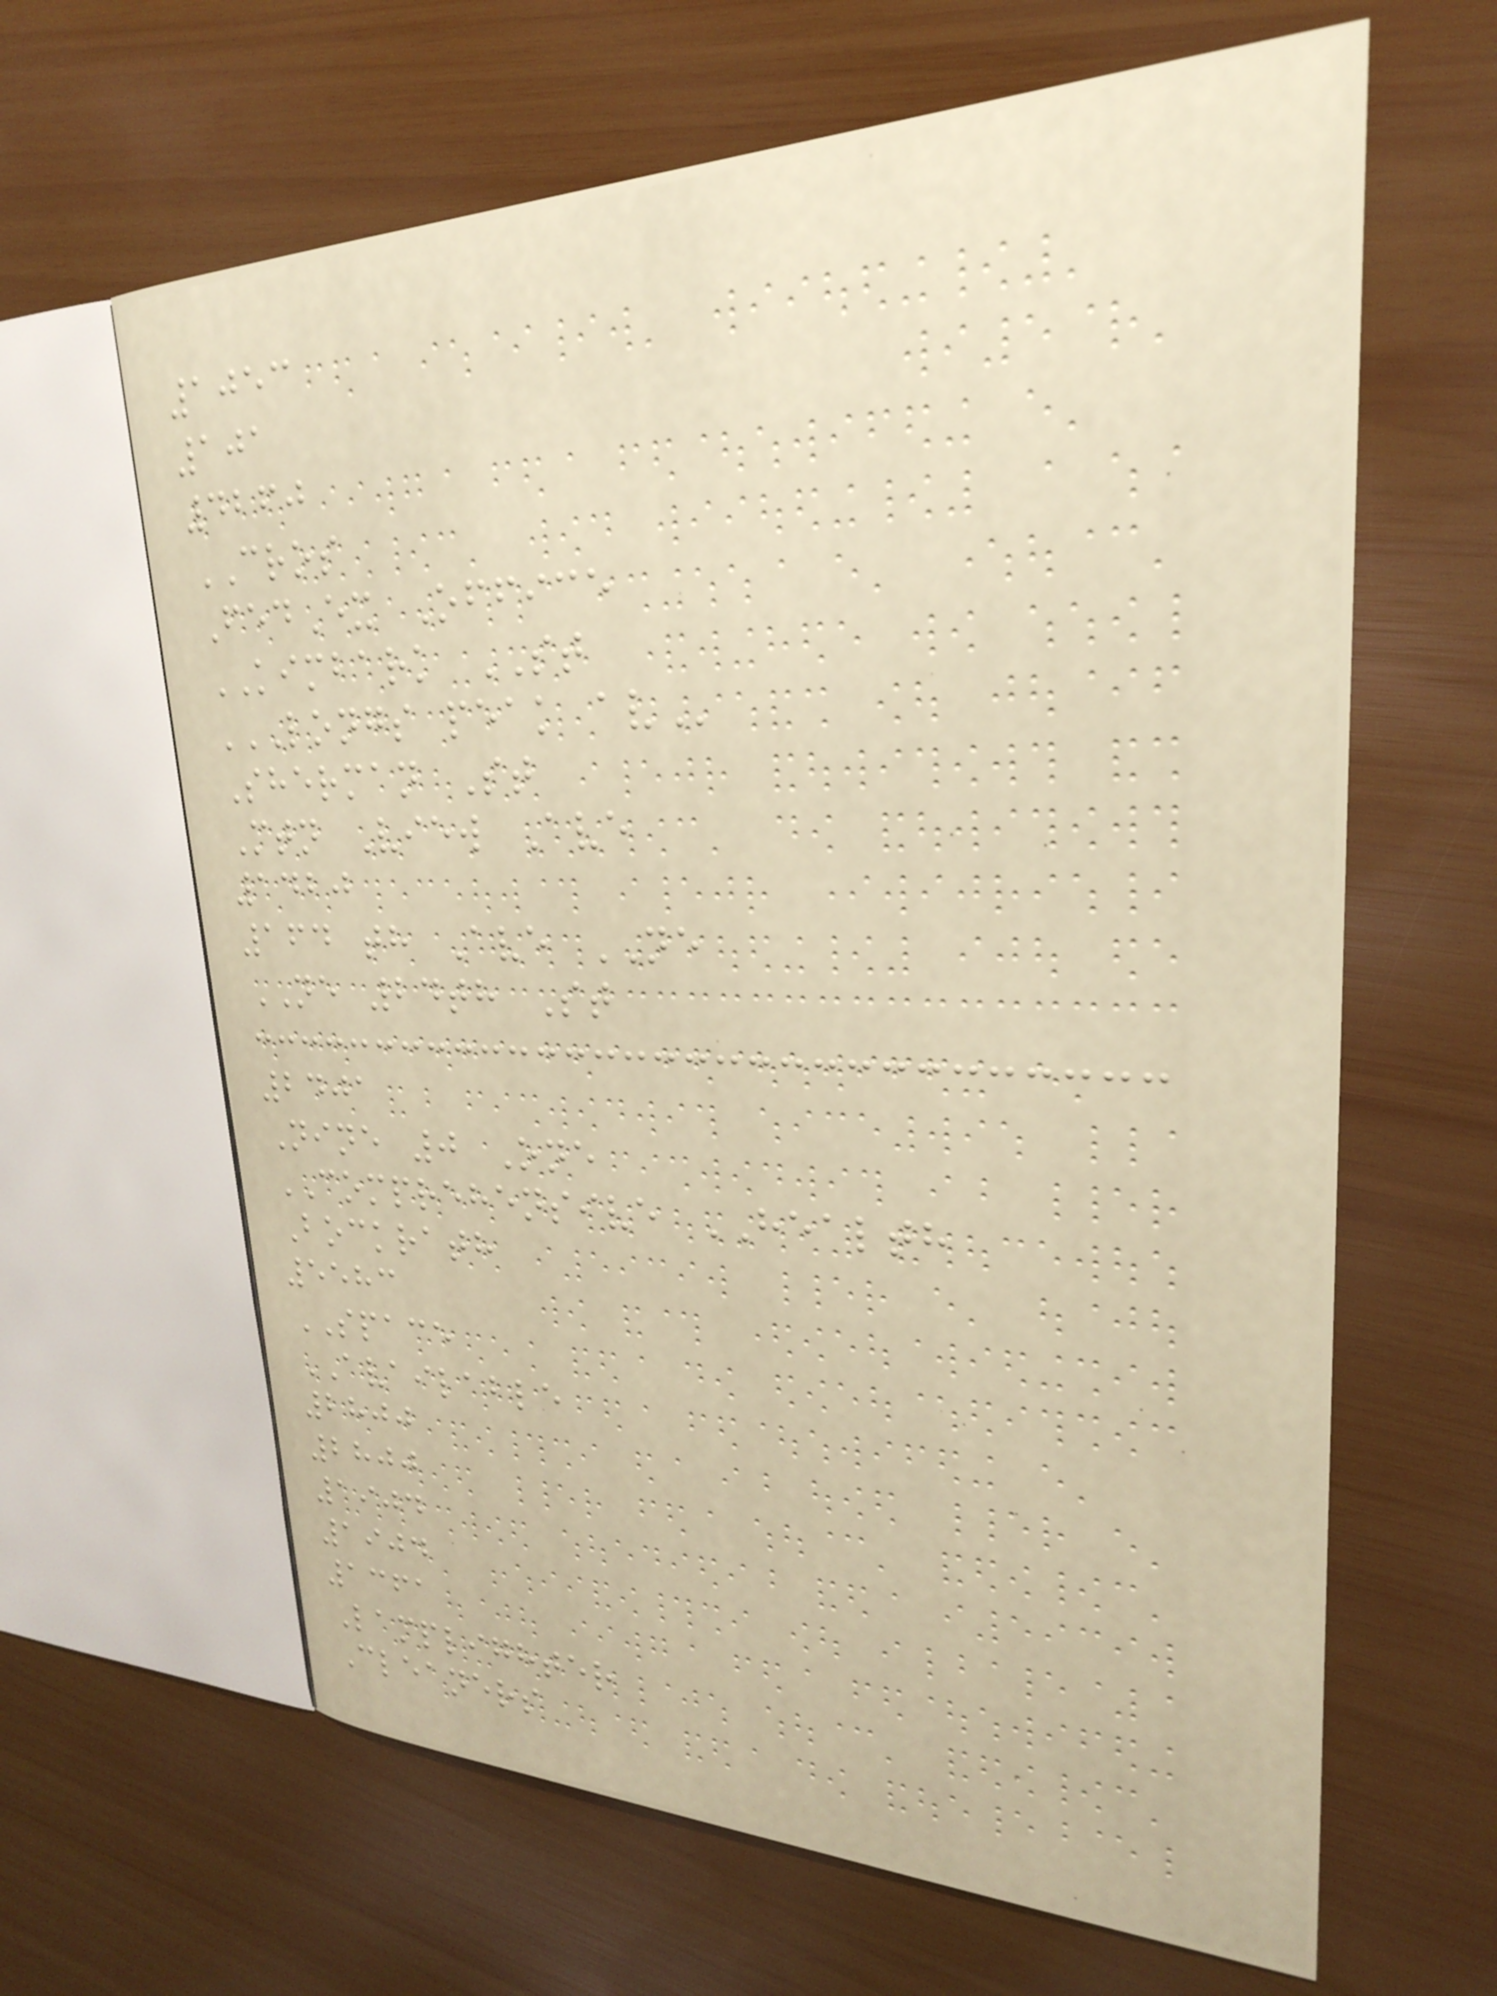1053
101
4260
CROS
FedEx Office
KIMBARK ST
LONGS PEAK AV
Sherman St
Mtn View Ave
1420
164 th Ave NE
NE 24th St
2401
Nine 0 One
COMPREHENSIVE HEALTH
Bockrath
5583
SPACE
AVAILABLE
2800
2800
1904
1904
1361
Lamplighter
Cleaners
